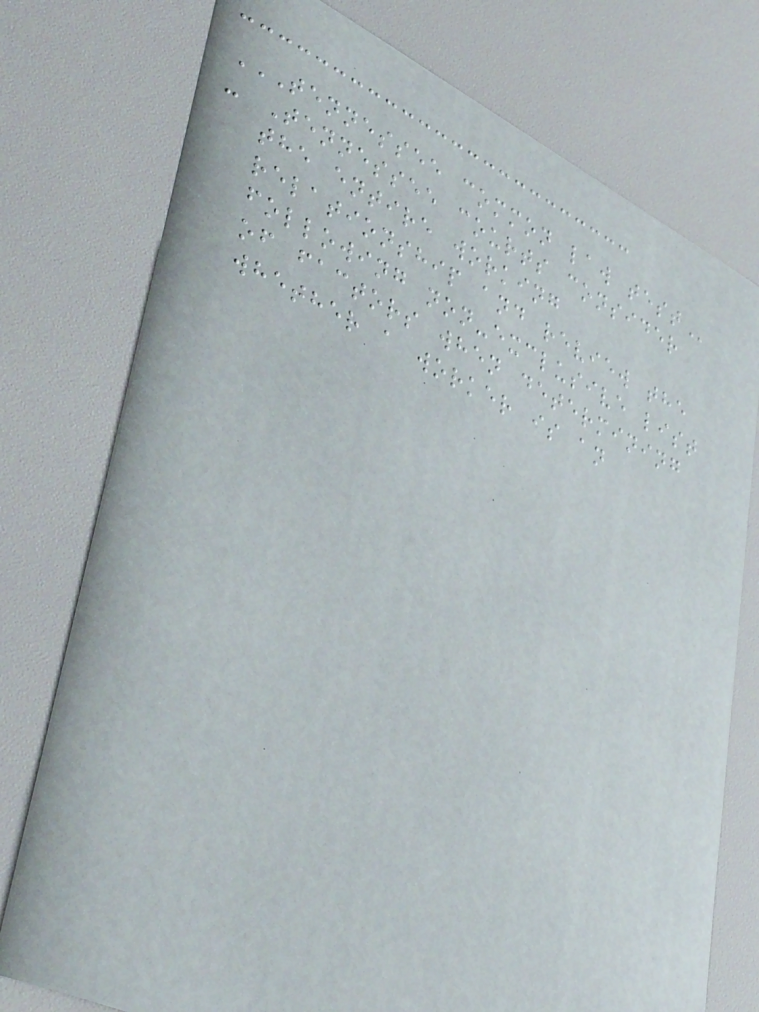TENNESSEE COMMON LAW TEST
- Tennessee courts consider
the entire working
relationship and review the
following non-exclusive list
of factors when determining
whether a worker is an
